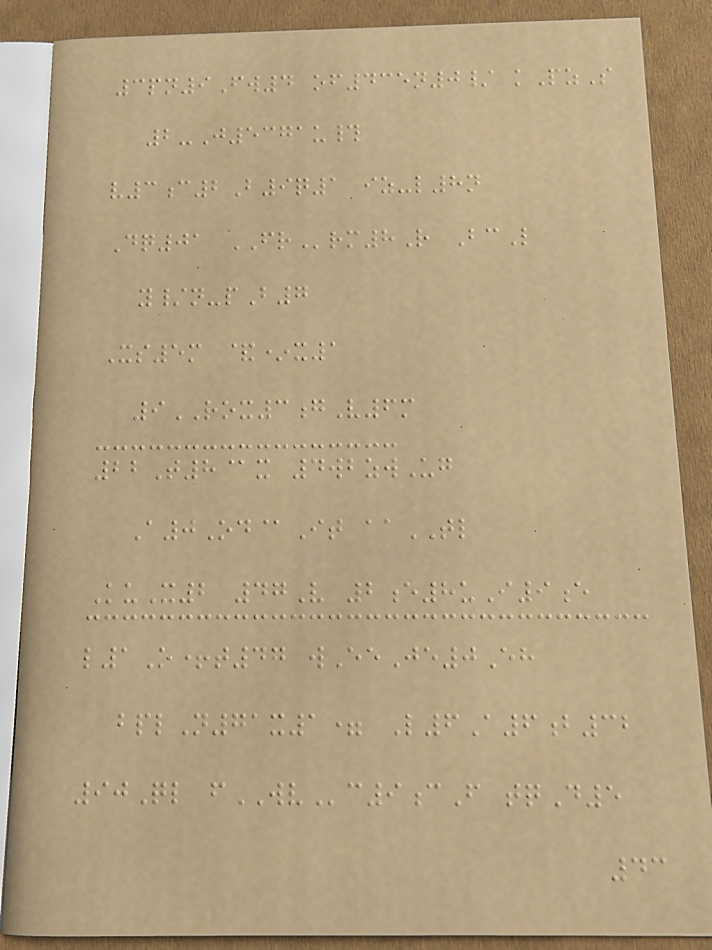3pn9Fw4 of435n0/ kPzS
2-J5371u#
v3c2B9q1 iz-l8n
Dq01 FRrm8R BcL
y/n-pB7
Xs5m &*x1
9ROX3gV6m
22T8@x 4wbzwUg
A0Od@It aaTL
KuX2 47V 2e8uI9e
l1O+t47 wEeJe0Eh
bplN71x1= L6A6b32
90Ql fWVc9cF tqD5
43
